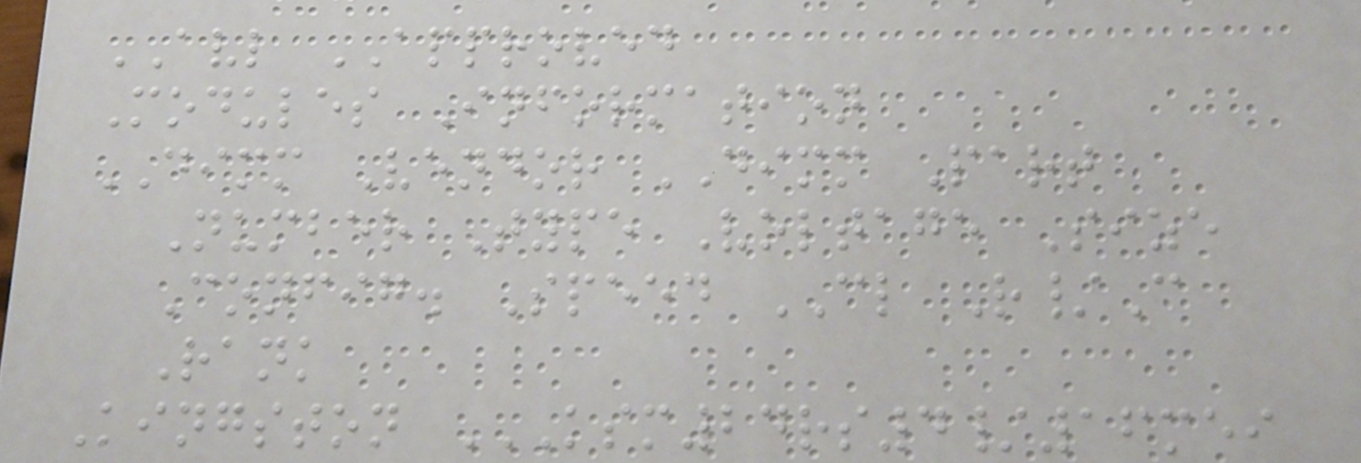AVL APPROVED
Modules Information
DIMM Vendor DIMM Part
Number Type Voltage Size
Config. Speed CL R/C
Rank
Kingston KSM24RS4/16MEI
